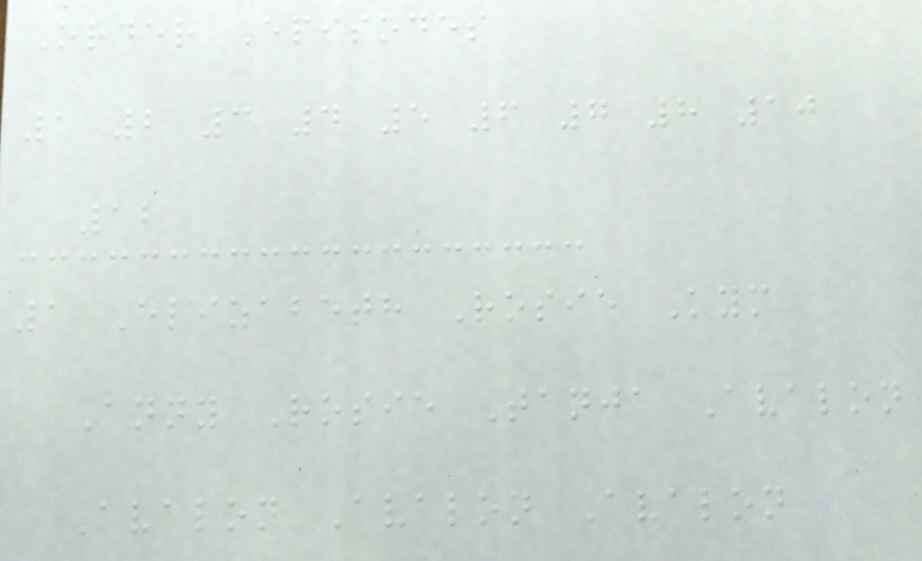Order Episodes
1 2 3 4 5 6 7 8 10
12
1 Elizabeth Rosie Kym
Anny Rosie Tanja Avalon
Avalon Avalon Avalon
